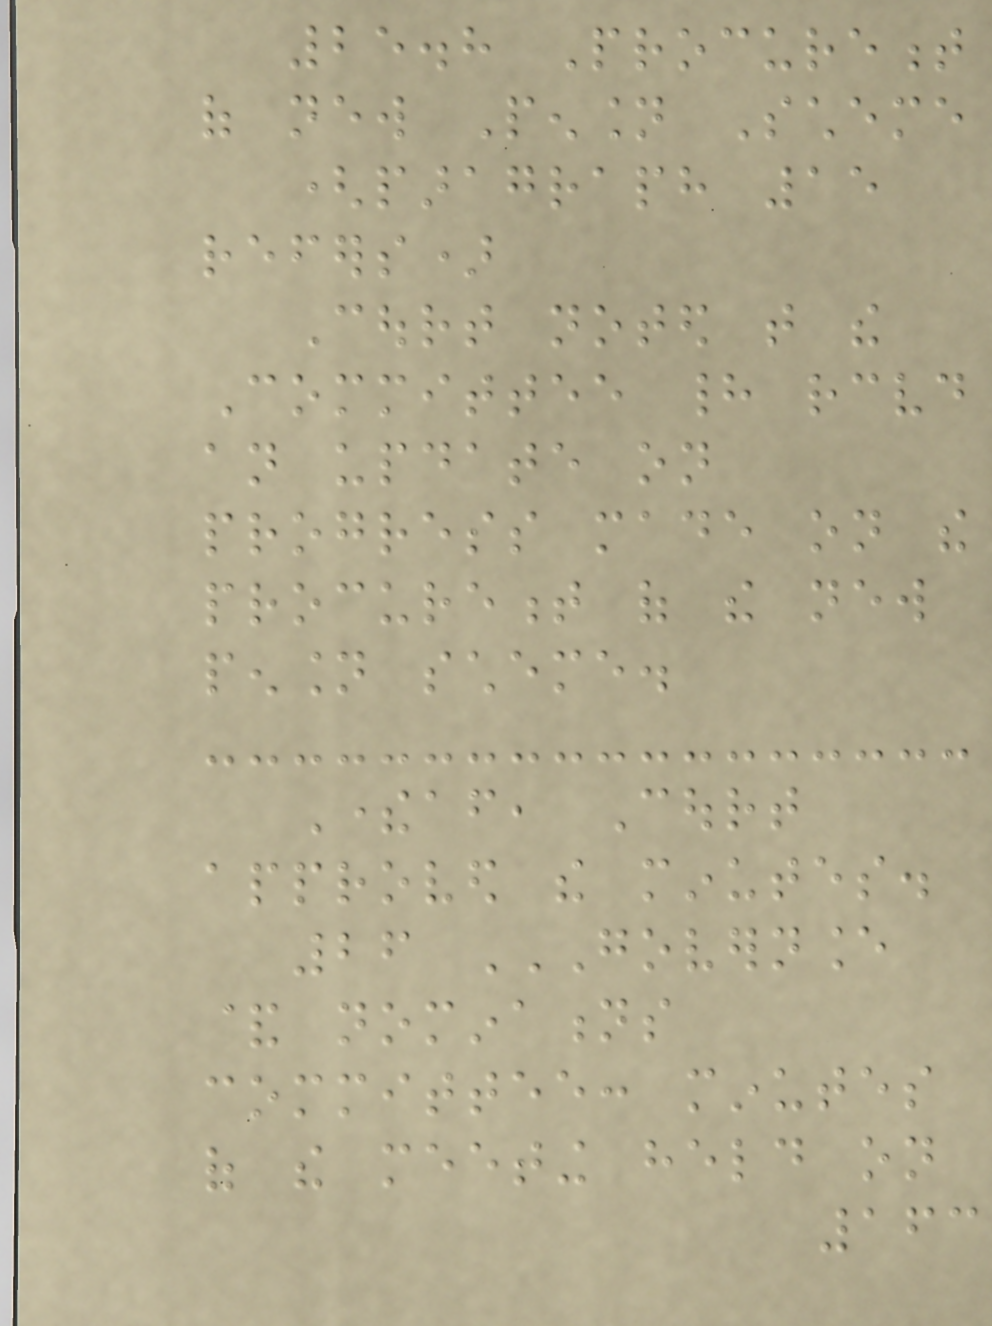25.8 Procurement
of new Pension Scheme
(paragraph 15
refers)
Court noted that the
Committee had received
an update on
progress made on the
procurement of the new
pension scheme.
Thereafter, Court
approved the minutes.
26 GOVERNANCE
& NOMINATIONS
COMMITTEE: MINUTES
OF THE MEETING HELD ON
163
